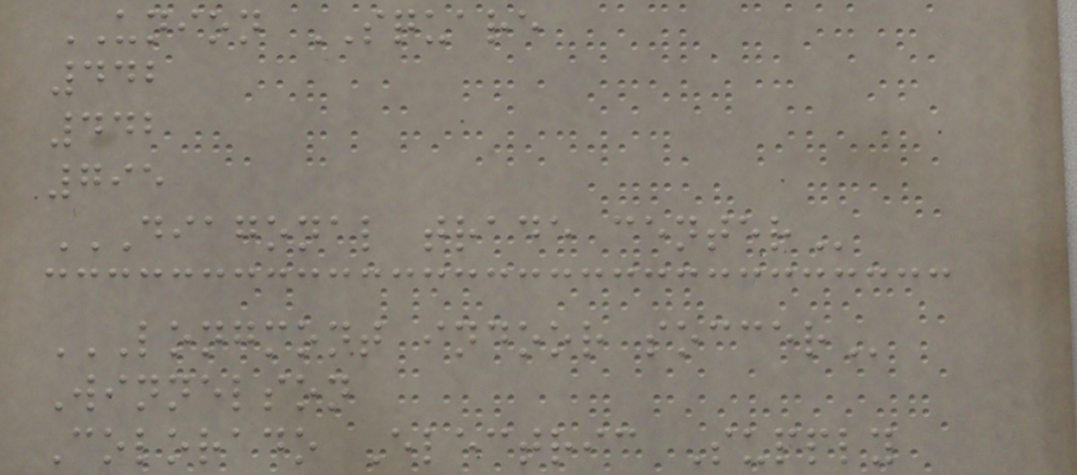UNION SQUARE
442
442
795
DIAGONAL TRADE CENTER
LONGMONT INDOOR SOCCER
Winnelson
Colorado Electric Supply
